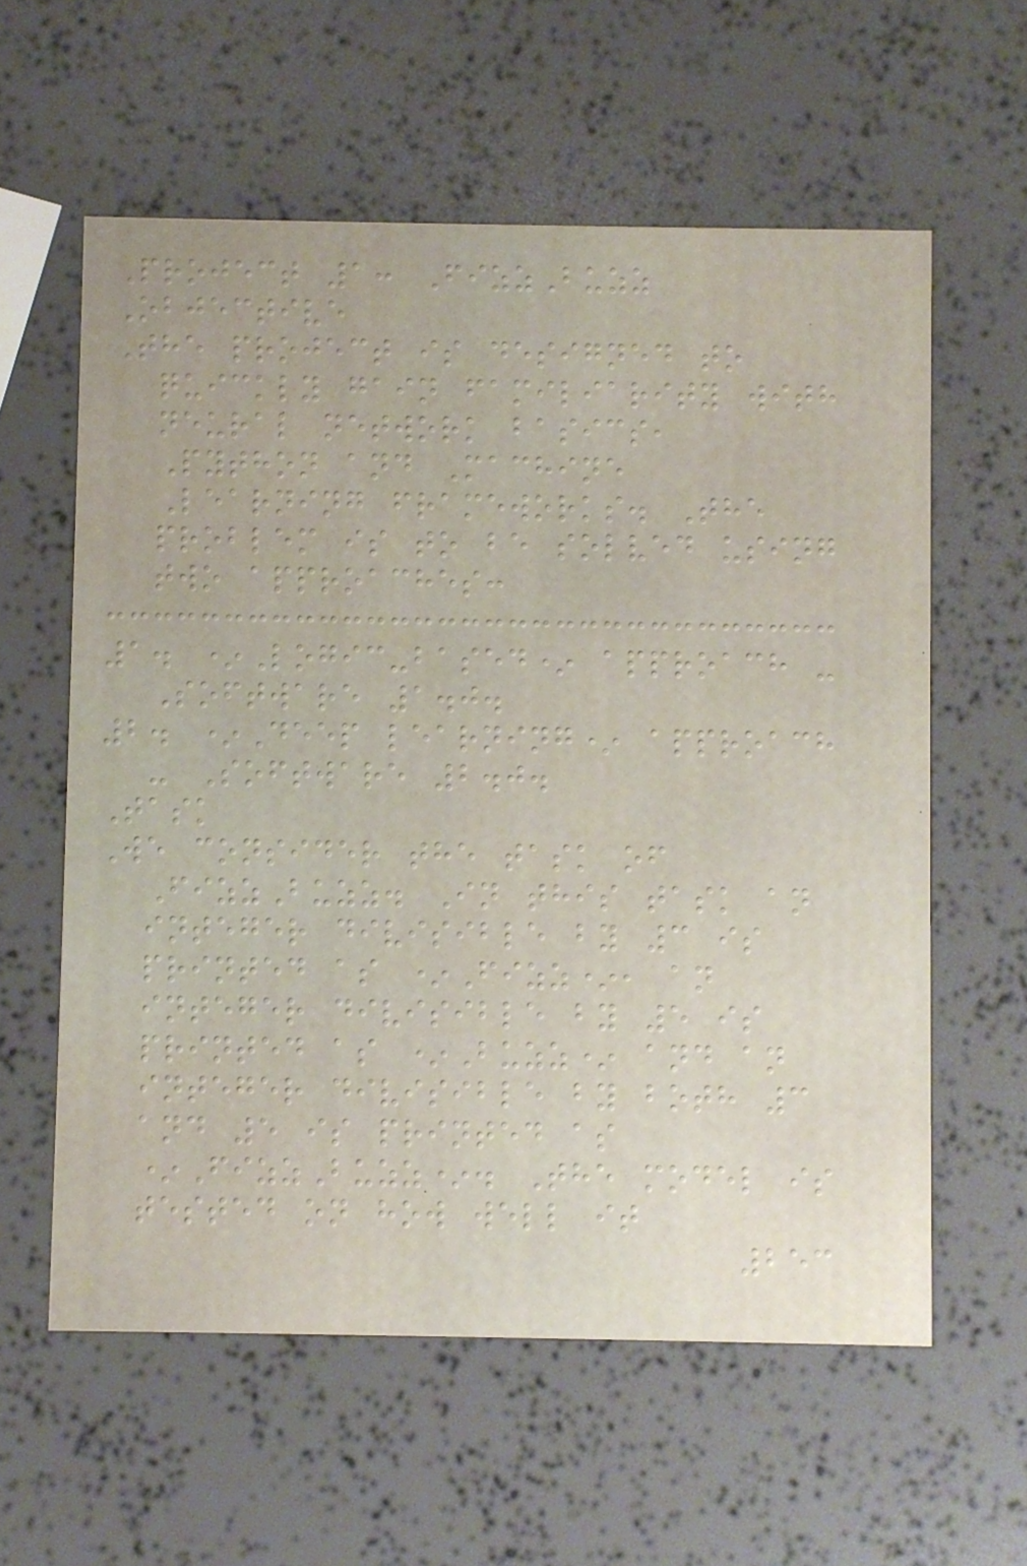Project 1: FizzBuzz
Objective
The project is designed to
quickly gain familiarity with
neural network basics,
Python and Machine
Learning frameworks. The
problem is to be solved using
two approaches:
1. *Logic-based* approach -
Software 1.0.
2. *Deep learning* approach
- Software 2.0.
Task
We consider the task of
FizzBuzz. In this task an
integer divisible by 3 is
printed as *Fizz*, an
integer divisible by 5 is
printed as *Buzz* and an
integer divisible by both 3
and 5 is printed as
*FizzBuzz*. The model is
tested on how well it
253
